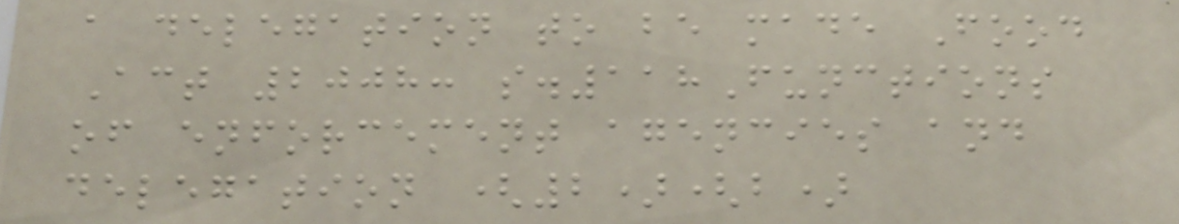a delegation to be made Food
Act 2008: s.118Functions
of enforcement agencies and
delegation (2)(b)
